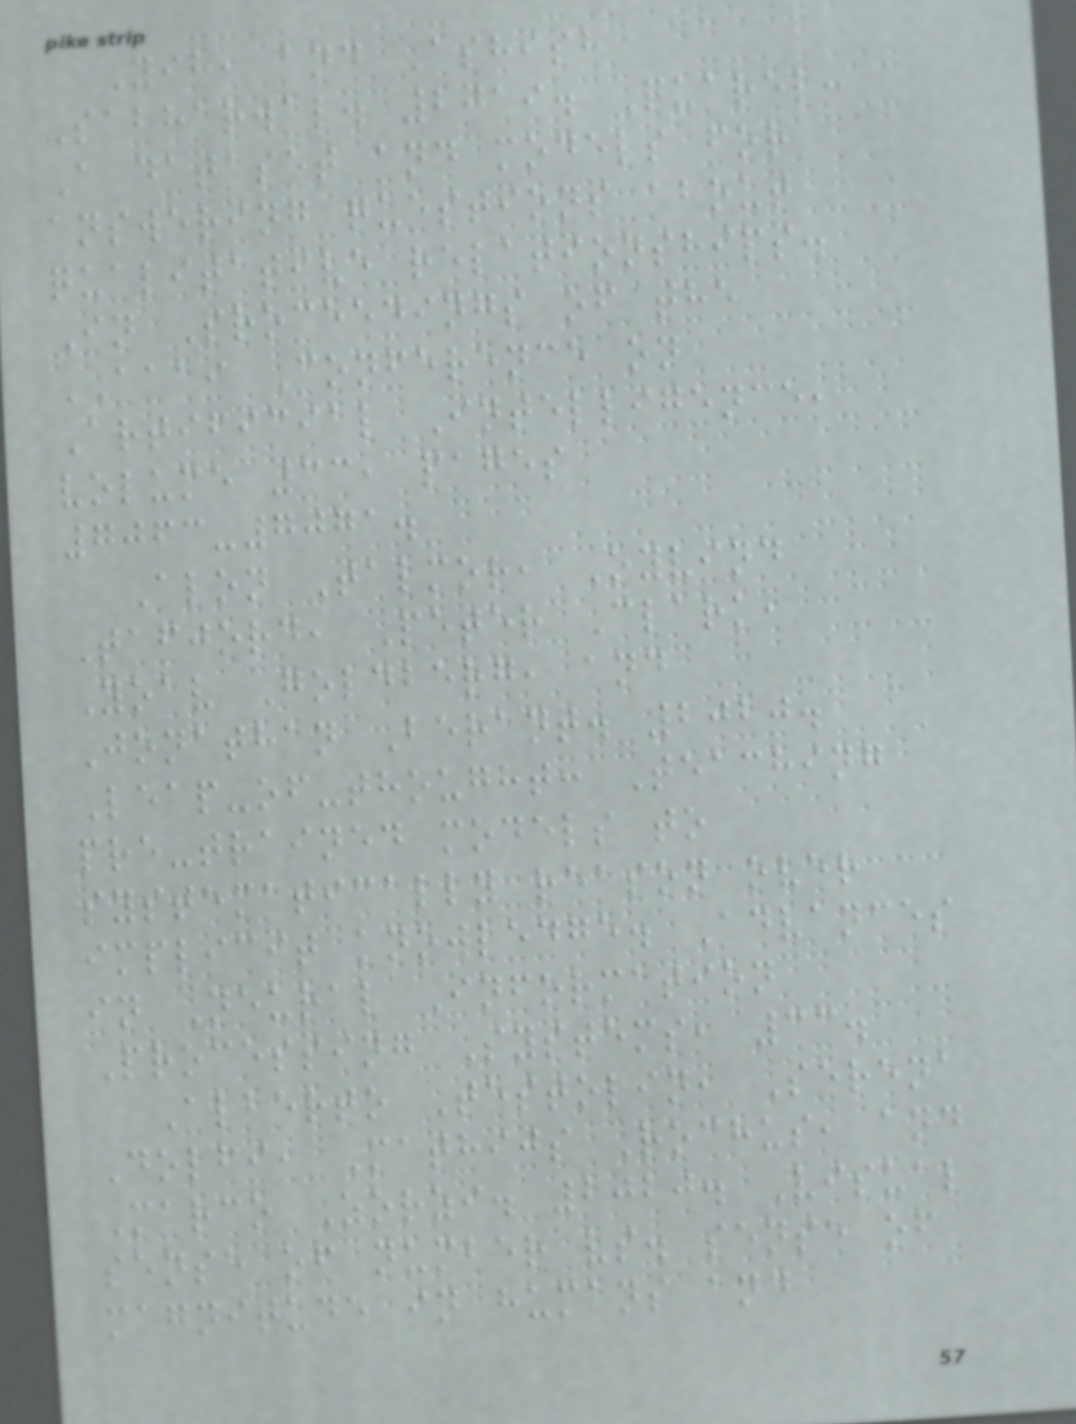Yih, and Ashish
Sabharwal. 2019. Quarel:
A dataset and models for
answering questions about
qualitative relationships.
In Proceedings of the
AAAI Conference on
Artificial Intelligence,
volume 33, pages
7063-7071.
Alon Talmor, Oyvind
Tafjord, Peter Clark,
Yoav Goldberg, and
Jonathan Berant. 2020.
Leap-of-thought: Teaching
pre-trained models to
systematically reason over
implicit knowledge. Advances
in Neural Information
Processing Systems, 33.
Alberto Testolin, Serena
Dolfi, Mathijs Rochus, and
Marco Zorzi. 2020. Visual
sense of number vs. sense of
magnitude in humans and
